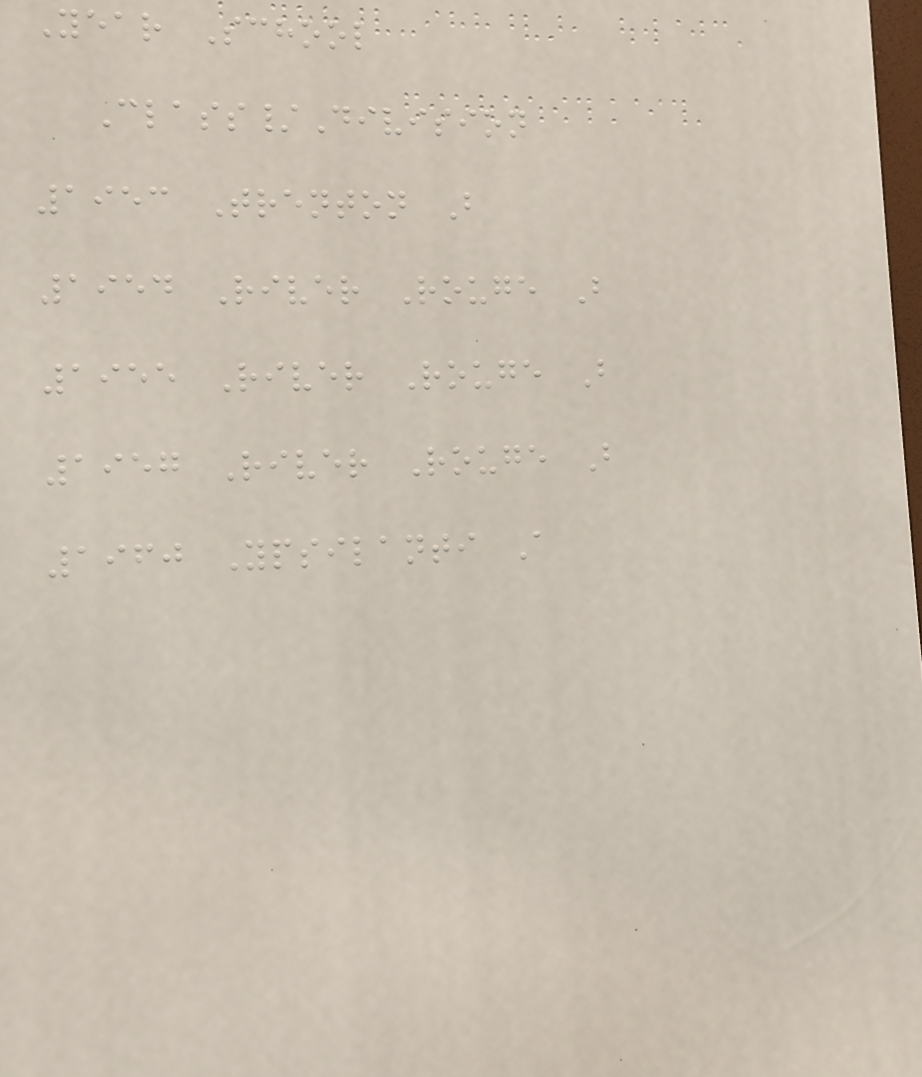Year School
Class/Division
1953 Trenton B
1954 River Rouge B
1955 River Rouge B
1957 River Rouge B
1960 Ypsilanti A
